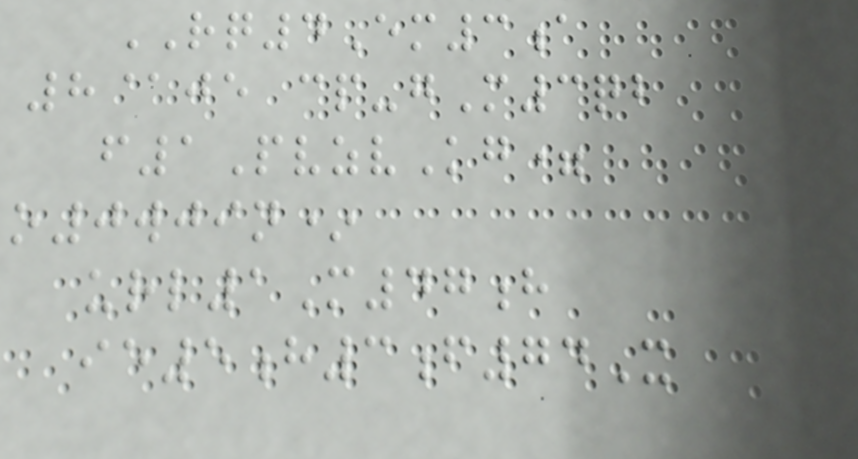RQ4Em3a
8@je cp-gM3qb
f1PvzvKg=
o0wjin*
url1M47h
ie5h3f74X
